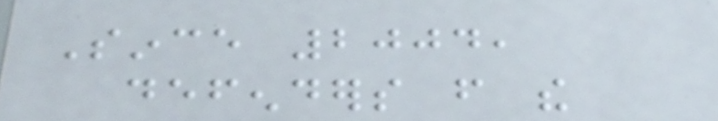Since 2004,
defenders from the
